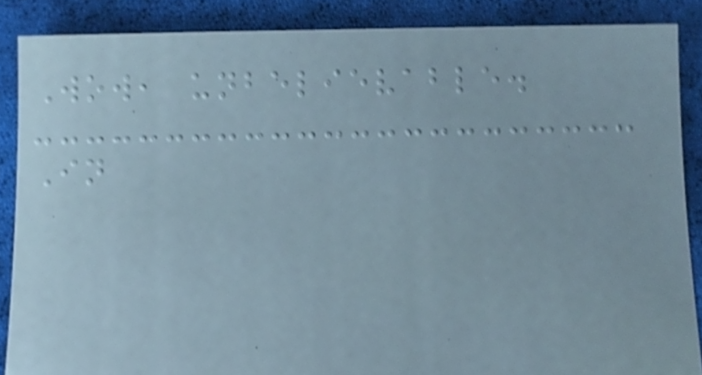Wow, unbelievable.
In
